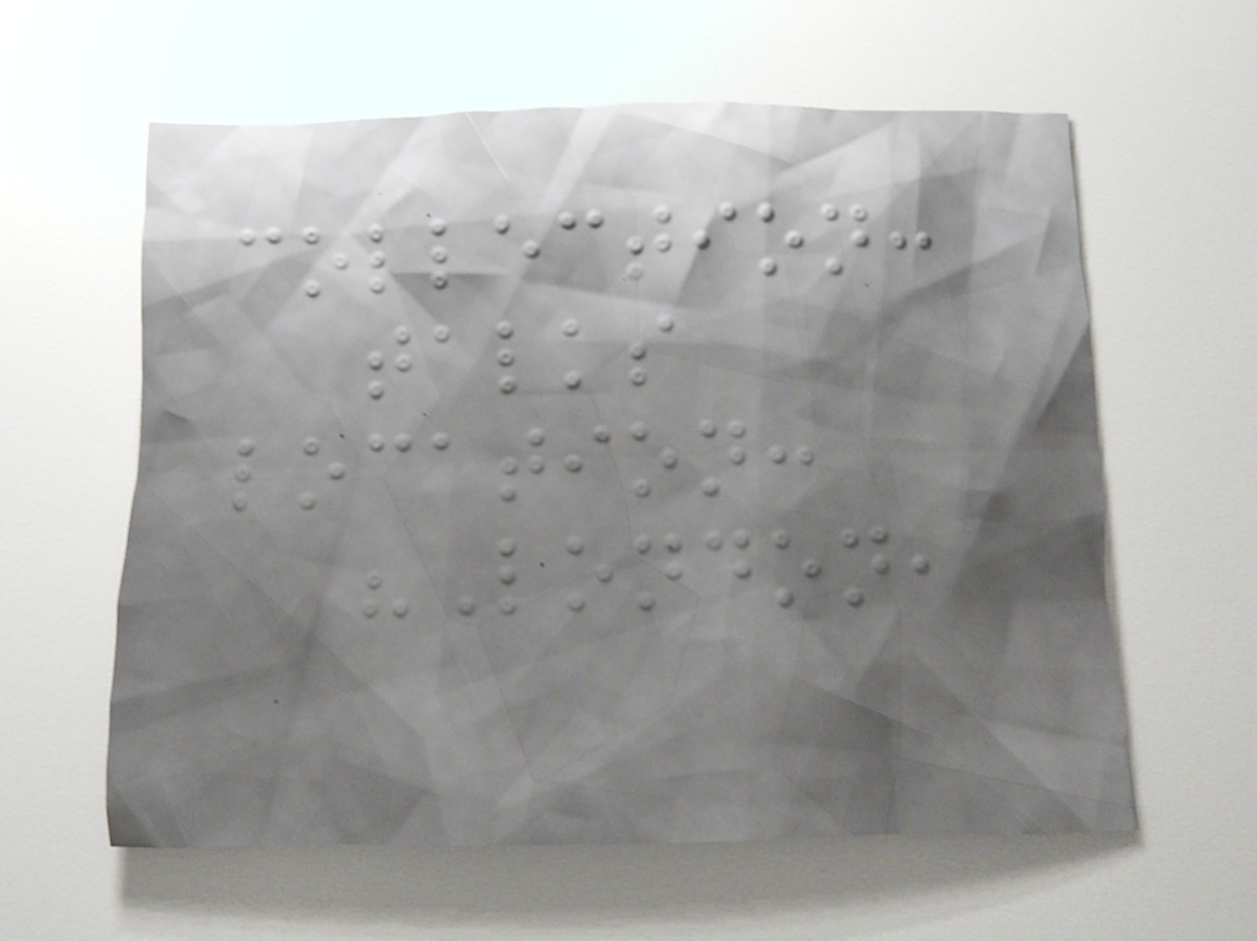collection:
talks
location:
"London,
